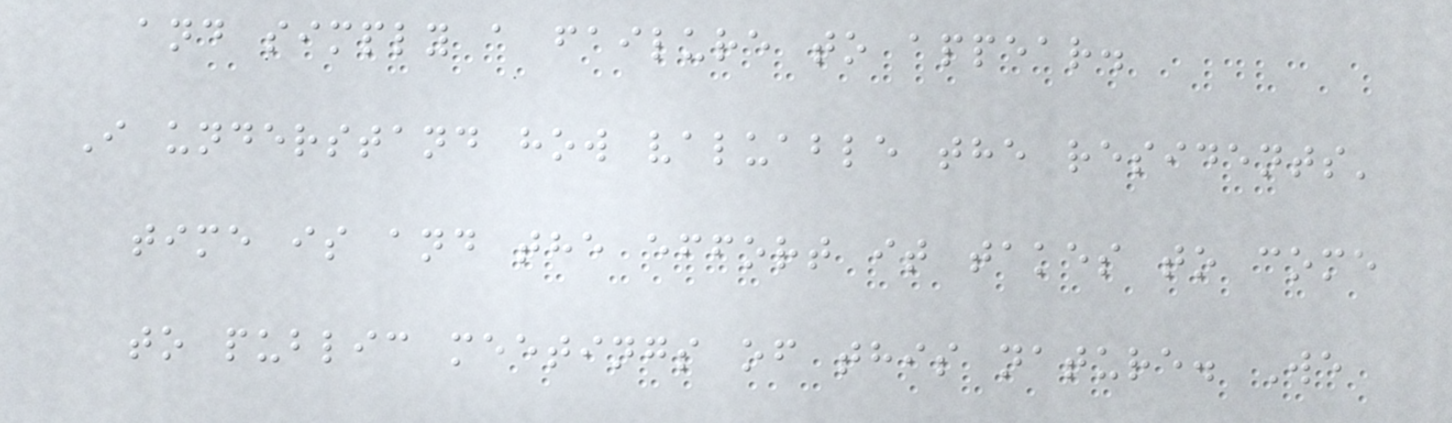and simply a failure to appear.
I understand how valuable the residents'
time is and the effort it takes to come
to public meetings of this nature. We
